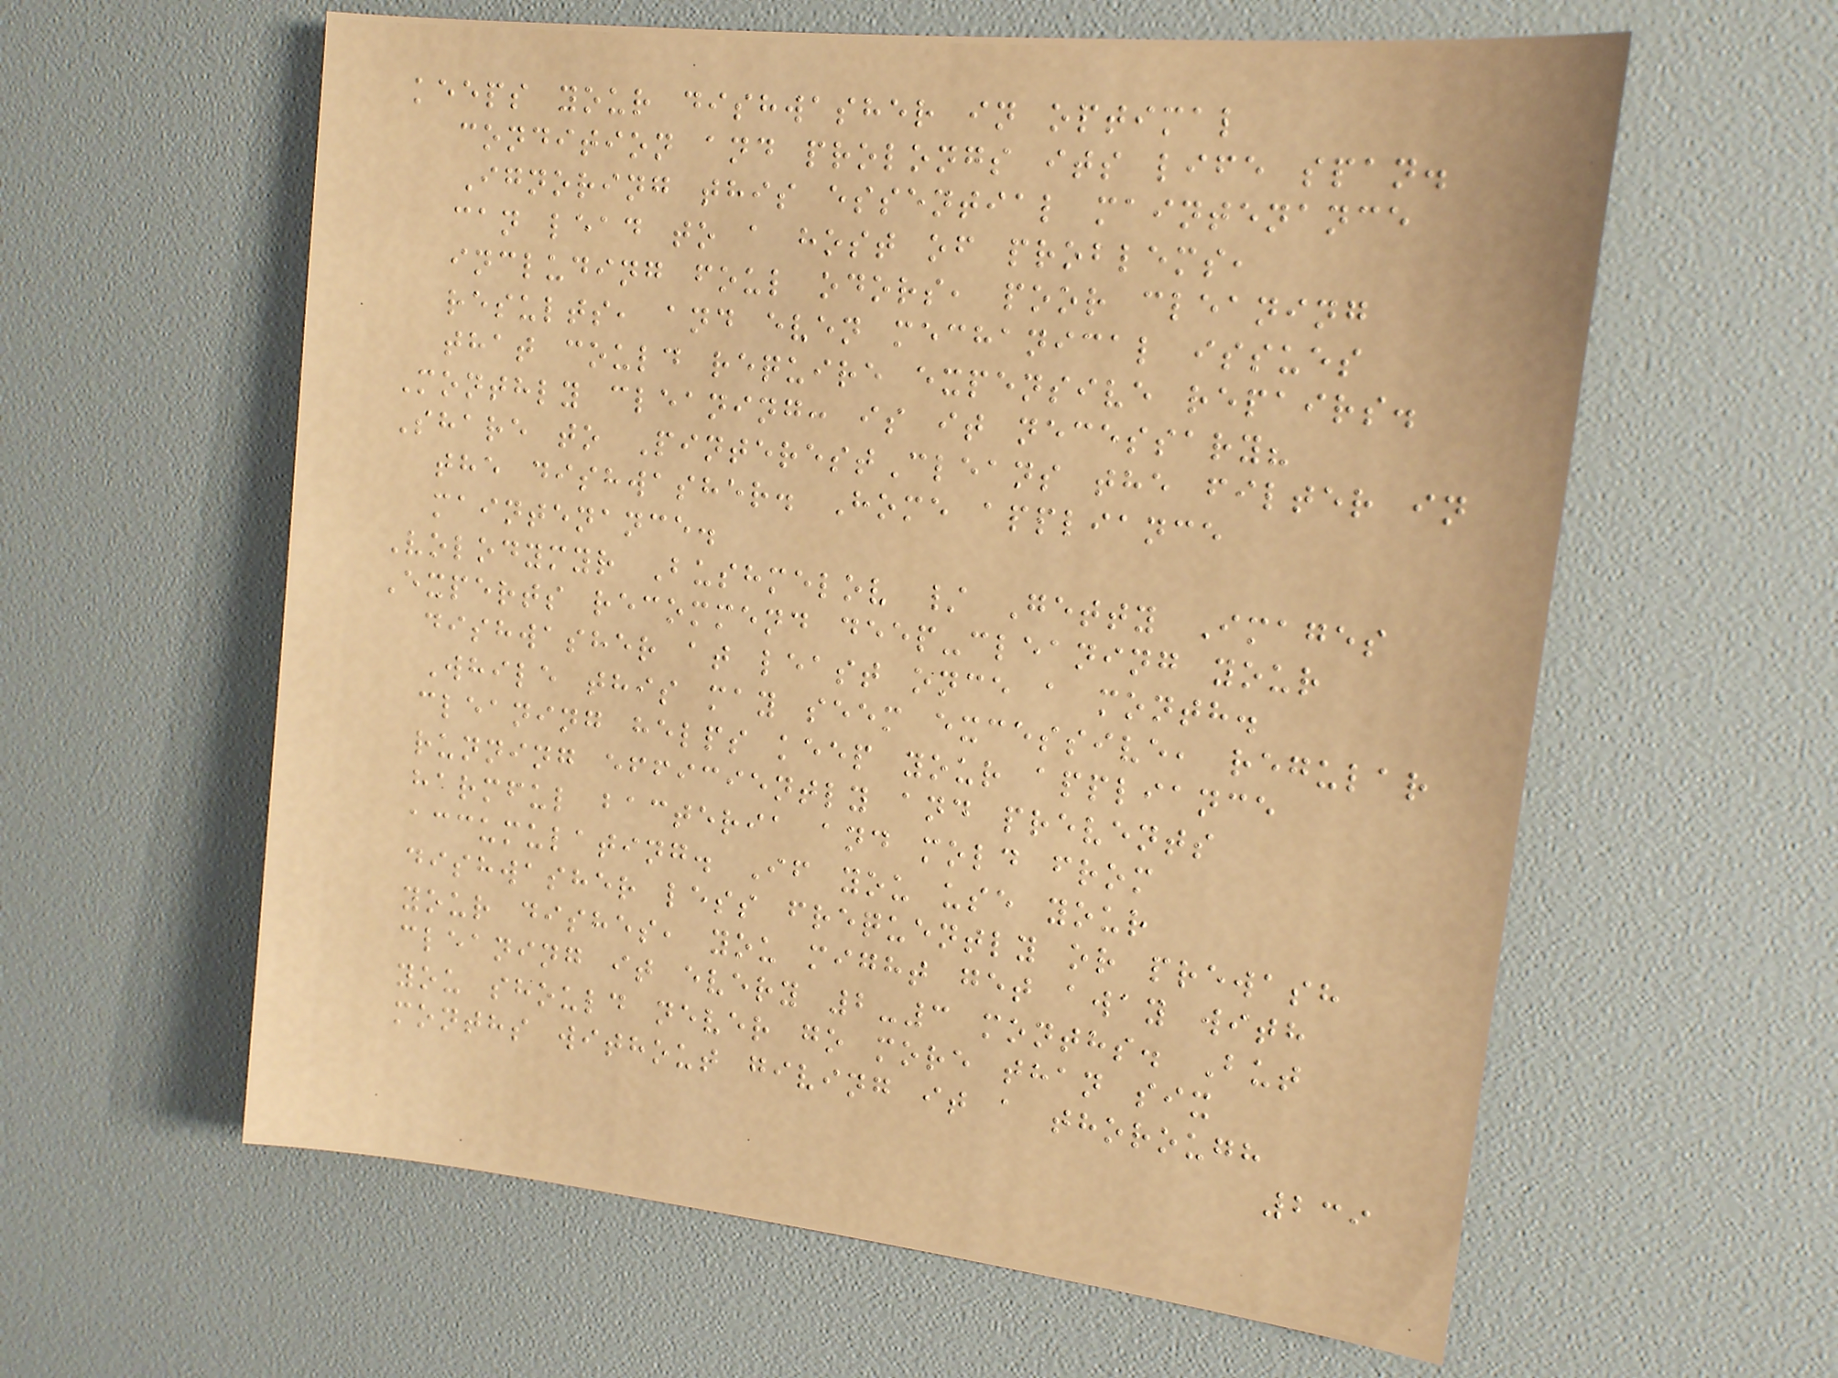keeps your dishwasher in optimal
condition and prolongs its life span.
Ignoring this essential maintenance
can lead to a host of problems,
including foul odors, poor cleaning
results, and even mechanical issues
that could require expensive repairs.
Monthly cleaning: is it necessary?
Share to PinterestCleans the filter in
the dishwasher. Home appliance
maintenance.
Volodymyr Bushmelov / Getty Images
Experts recommend deep-cleaning your
dishwasher at least once a month.
While this may seem excessive, regular
cleaning helps keep your appliance
running efficiently and prevents
harmful bacteria and mold from
accumulating. If you use your
dishwasher less frequently or prewash
your dishes, you might get away with
cleaning it every 2-3 months. But
you should never go more than six
months without giving it a thorough
239
